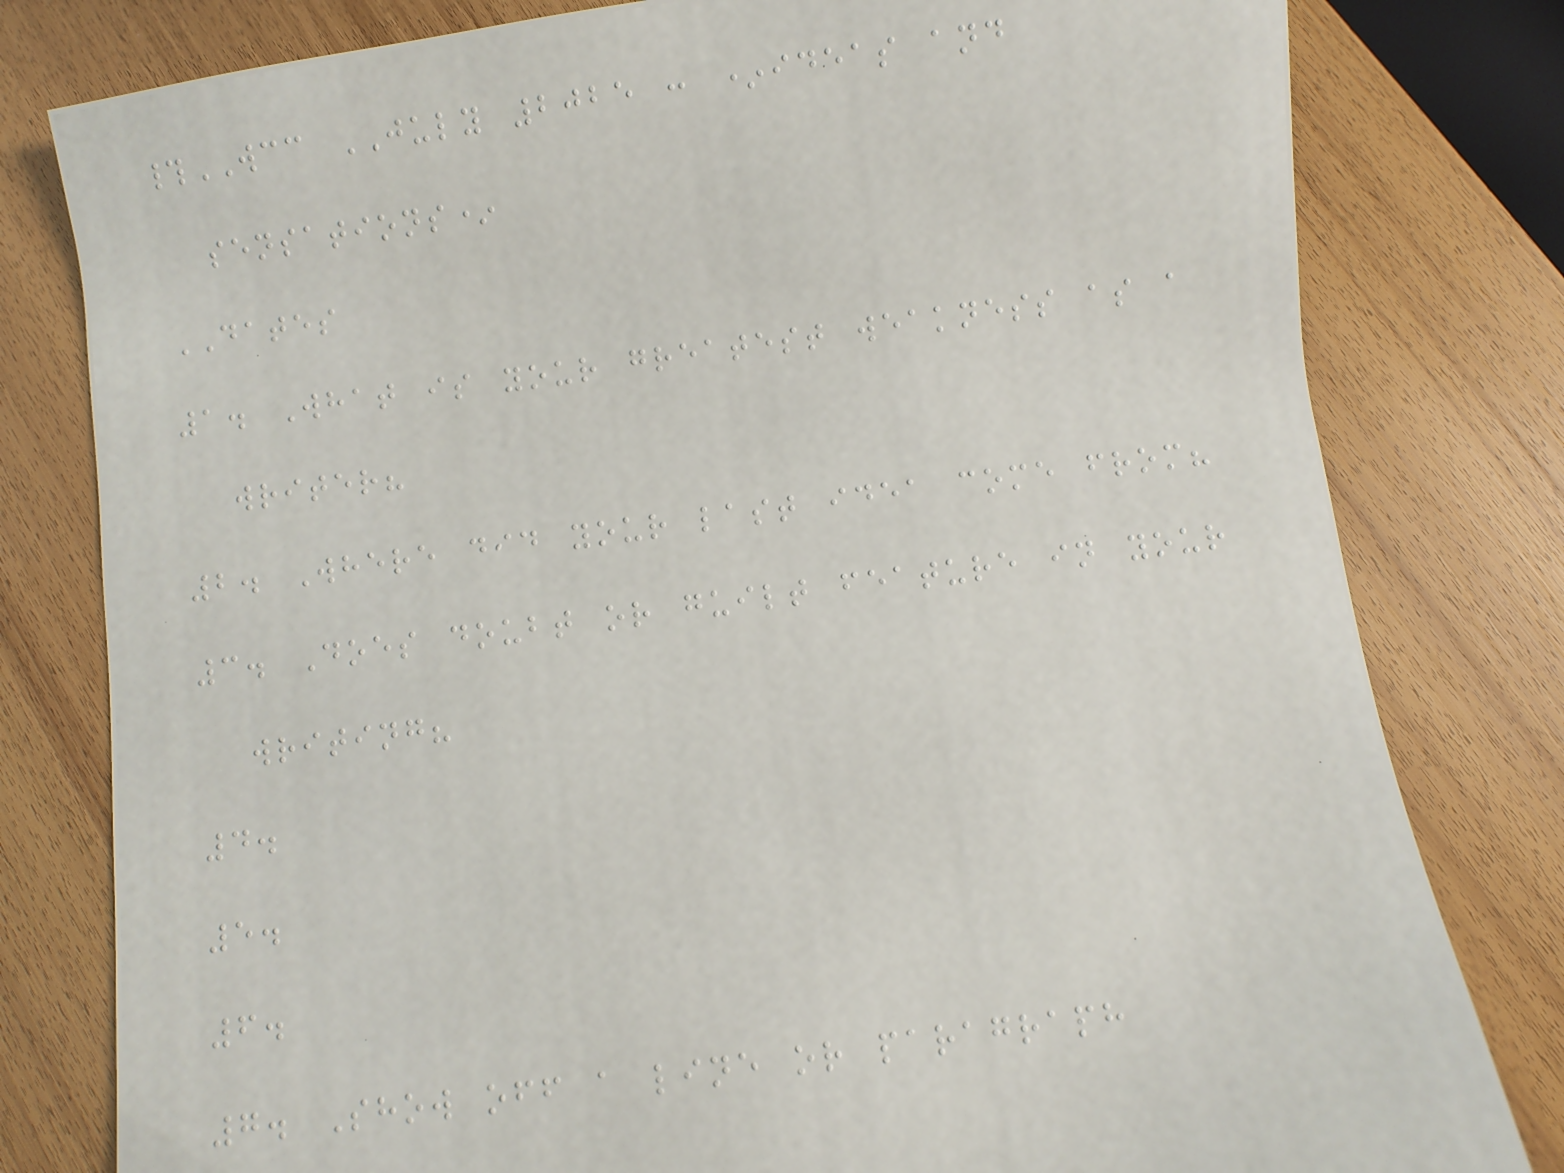#WCC JULY 2025 : *ideas and
sensations*
DATES
1. What is your greatest weakness as a
writer?
2. Where did your last idea come from?
3. Does doubt or guilt feature in your
writing?
4.
5.
6.
7. Show off a line or paragraph
